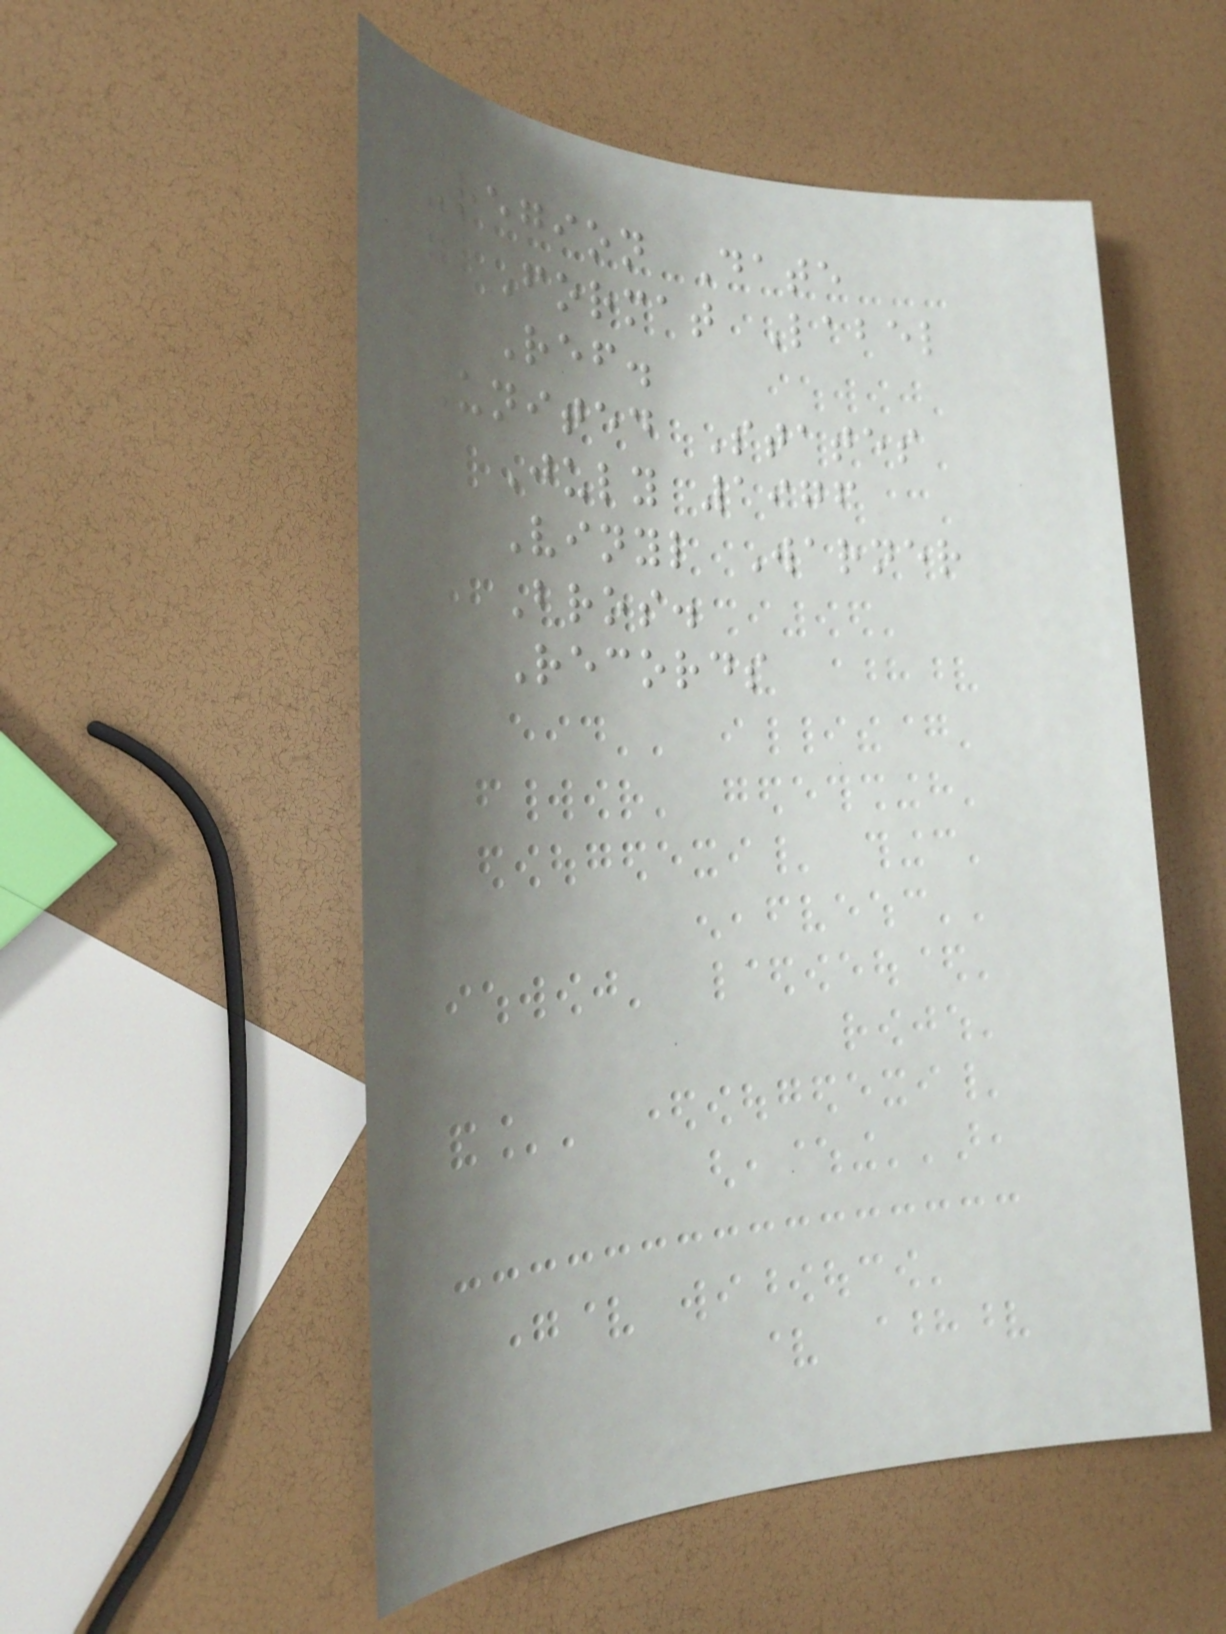Region Date
Format Label
Ref.
United States
July 1976
Vinyl Warner
Bros.
Records
